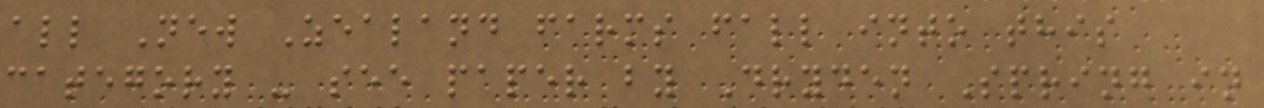all New Zealand farms fall into this
category - see paper by Dryden Spring in
